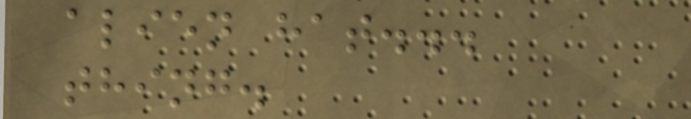alien hat...
thing.
